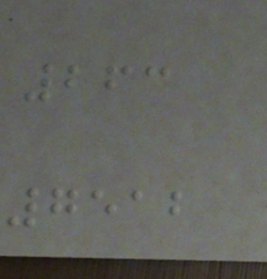263
7512
